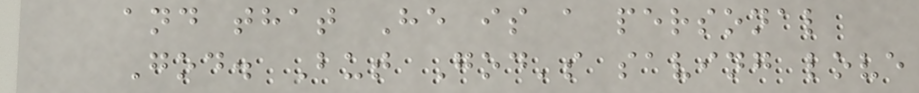and that He is a personal
God. But God's saving love
